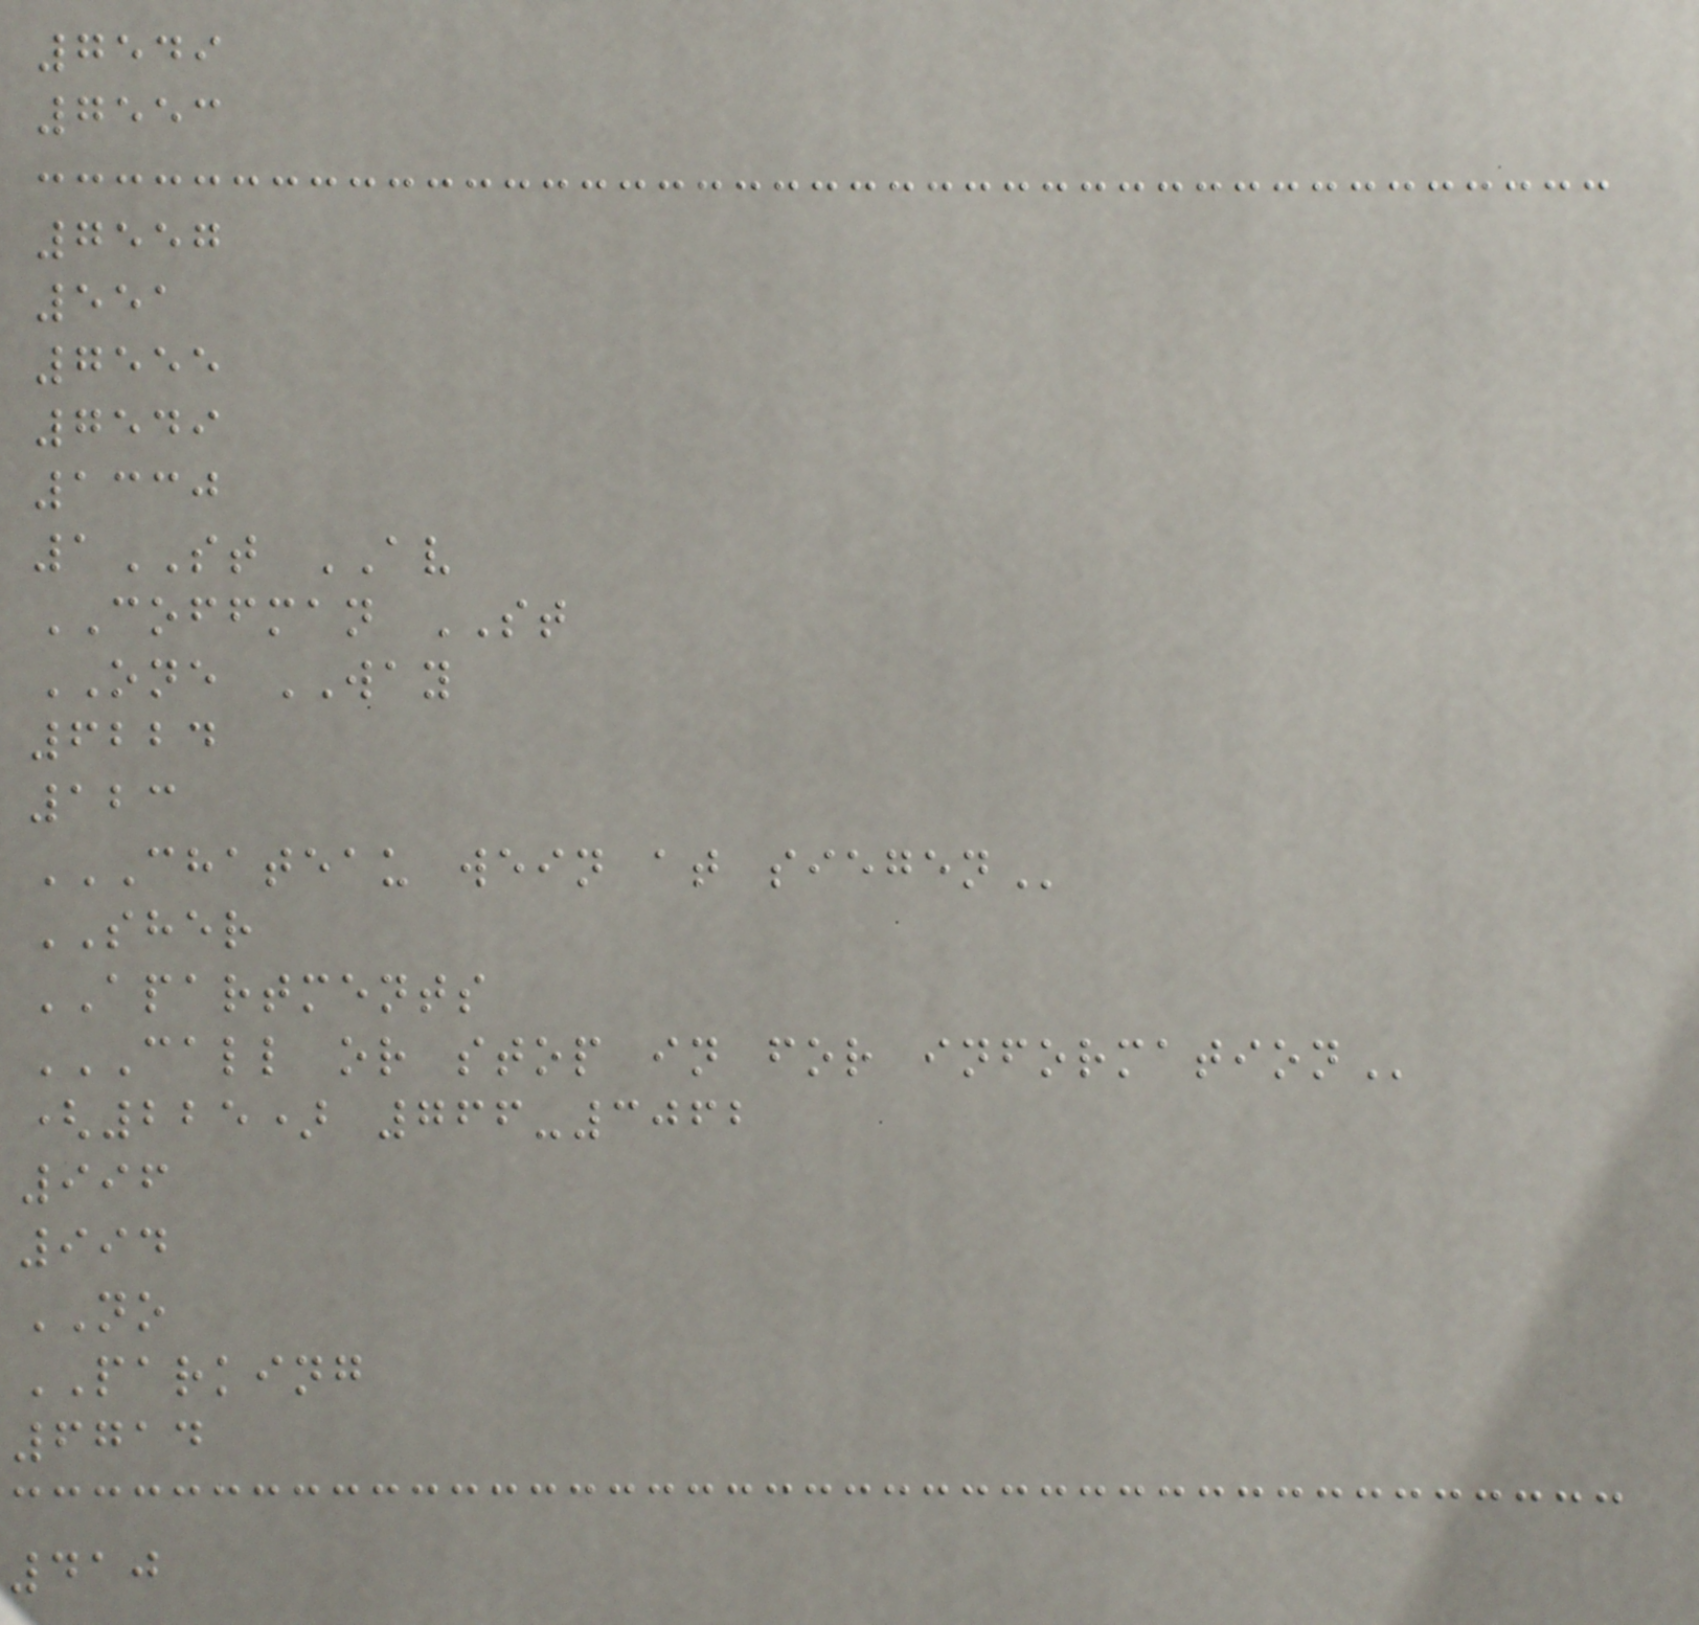7549
7553
7557
551
7555
7549
1330
1ST AV
COFFMAN ST
ONE WAY
6224
123
CHATEAU WEIN AT SIEGEN
SHER
APARTMENTS
CALL OR STOP IN FOR INFORMATION
(225) 766-3062
996
994
NO
PARKING
6714
410
